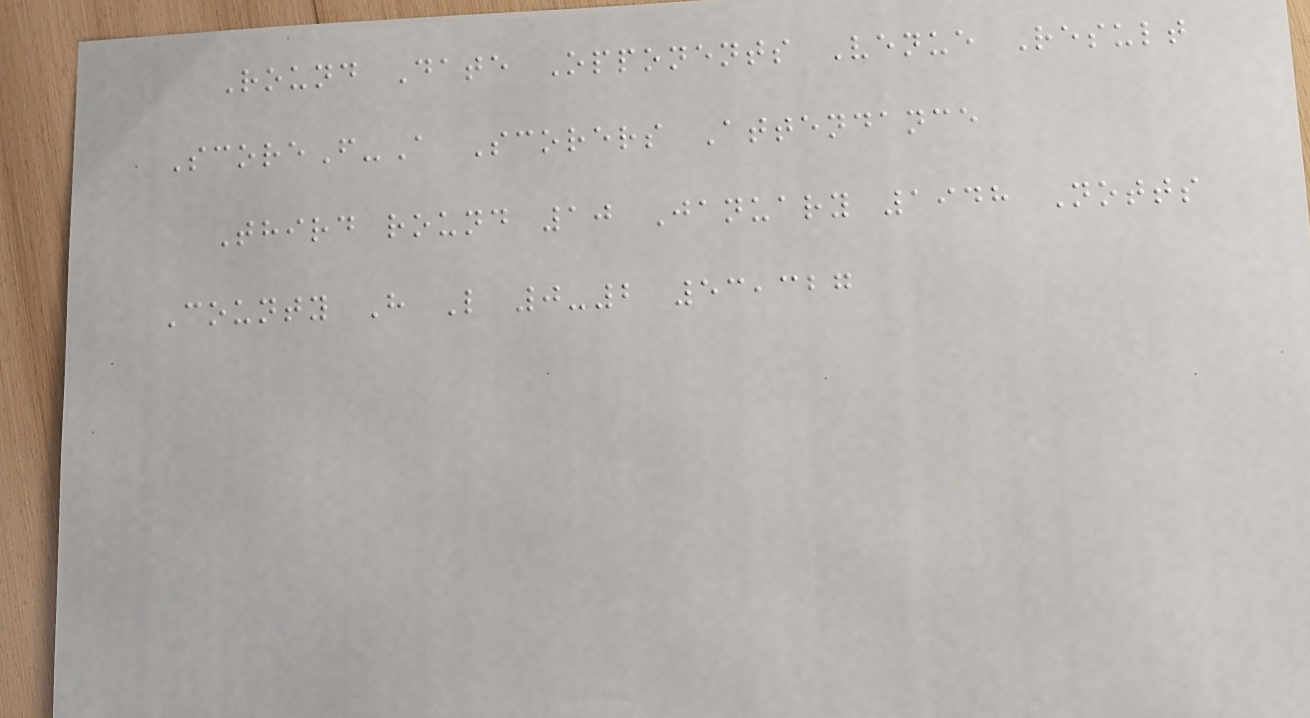Round Date Opponents Venue Result
ScoreF-A Scorers Attendance
Third round 10 January 1948 Notts
County H L 0-2 53,327
